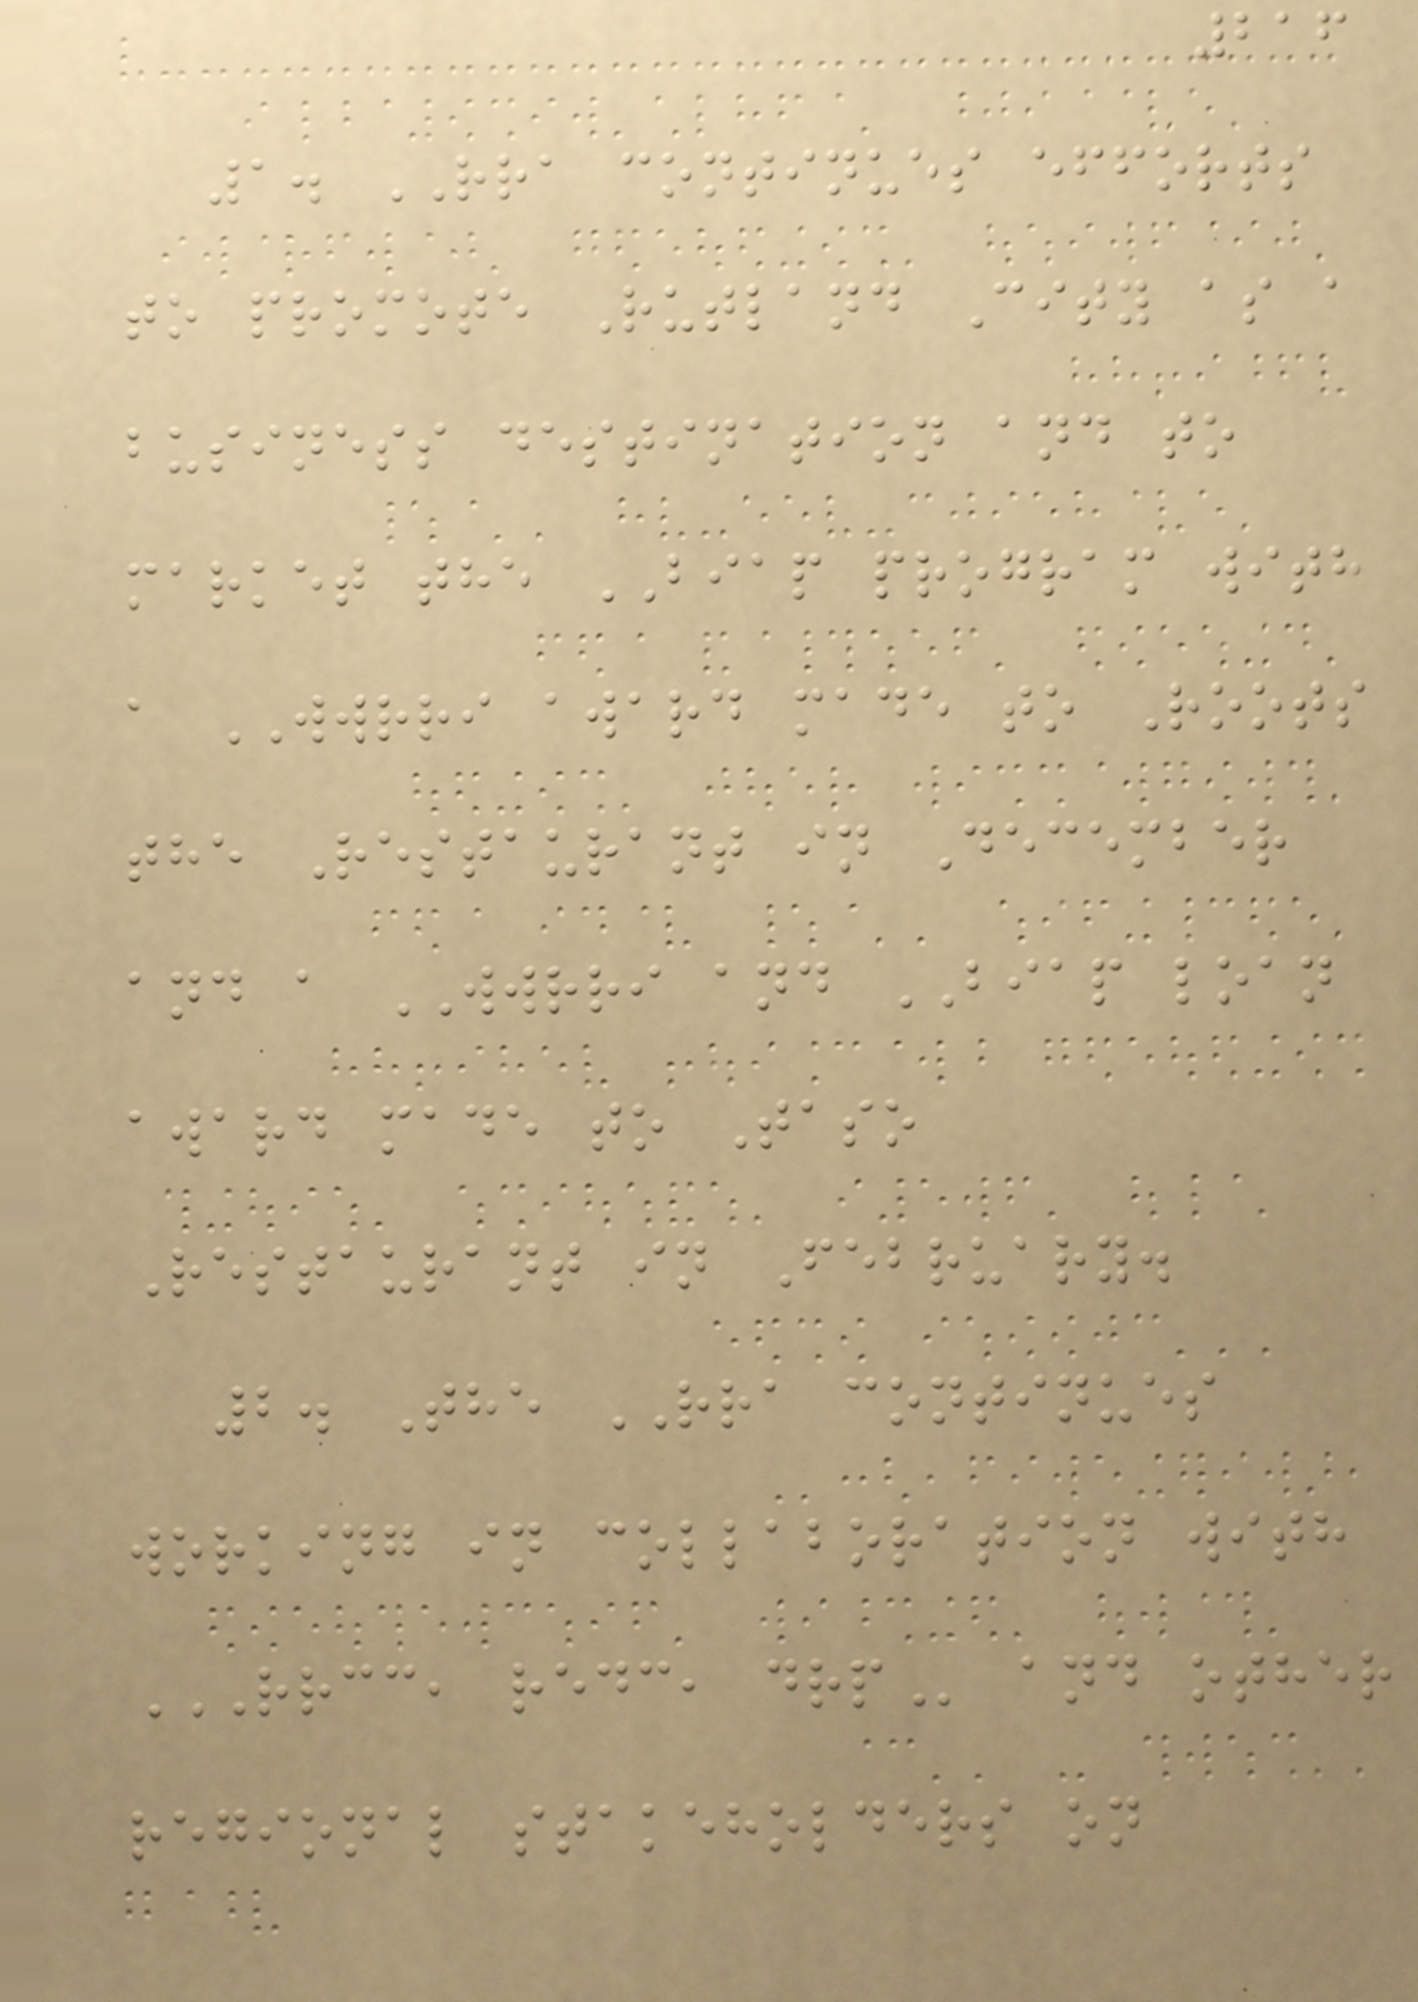216
1. RRA continues efforts
to promote Rutland City as a
business destination and to
market the BIAP program with
a WWRRI award made to Roots
the Restaurant in December
and a WWRRI and BIAP loan
award made to Taso
Restaurant in February.
2. The RRA continues
working in collaboration with
RRCC, REDC, DRP and other
regional stakeholders on
